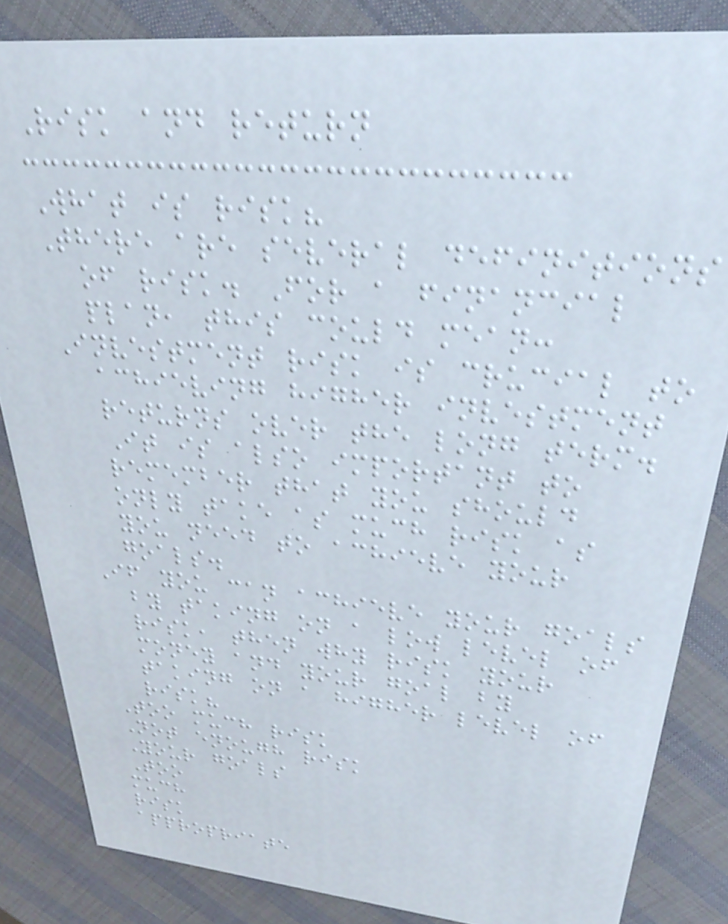Risk and return
What is risk?
There are several definitions
of risk. For a financial
plan, this could mean:
Investment risk is crucial to
achieving higher investment
returns over the long term.
It is also important to
remember that you should
only take as much risk as
you need to achieve your
goals.
If you can achieve your goals
by taking on a low level of
risk, then why risk your
money and your goal by
taking on a higher level of
risk?
Too much risk
Not enough risk
Your goals
Too
much
risk
appropriate
